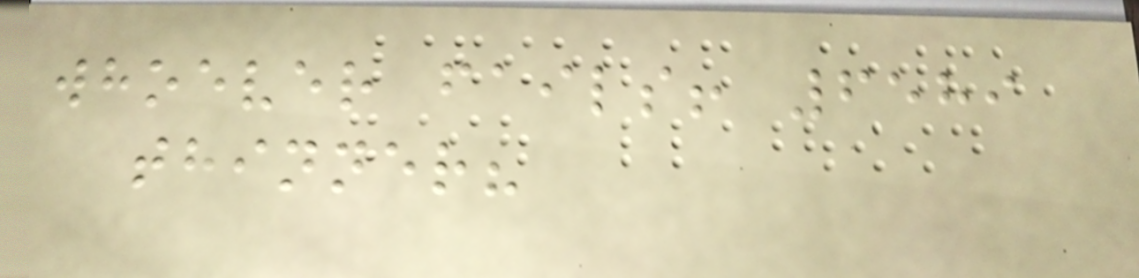whoever fails! 6589
thinner?
